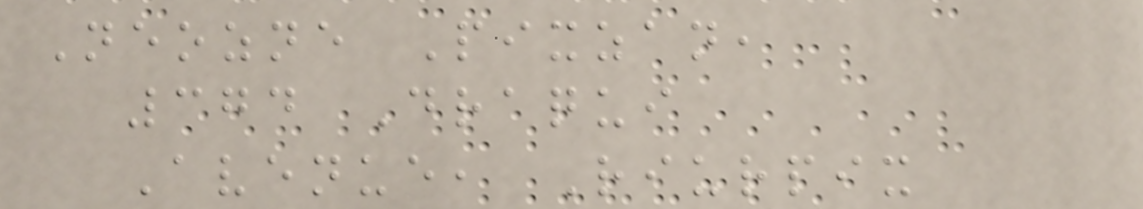Neozne Pixzan,
374 Draqui
Avenue, Riurpix
